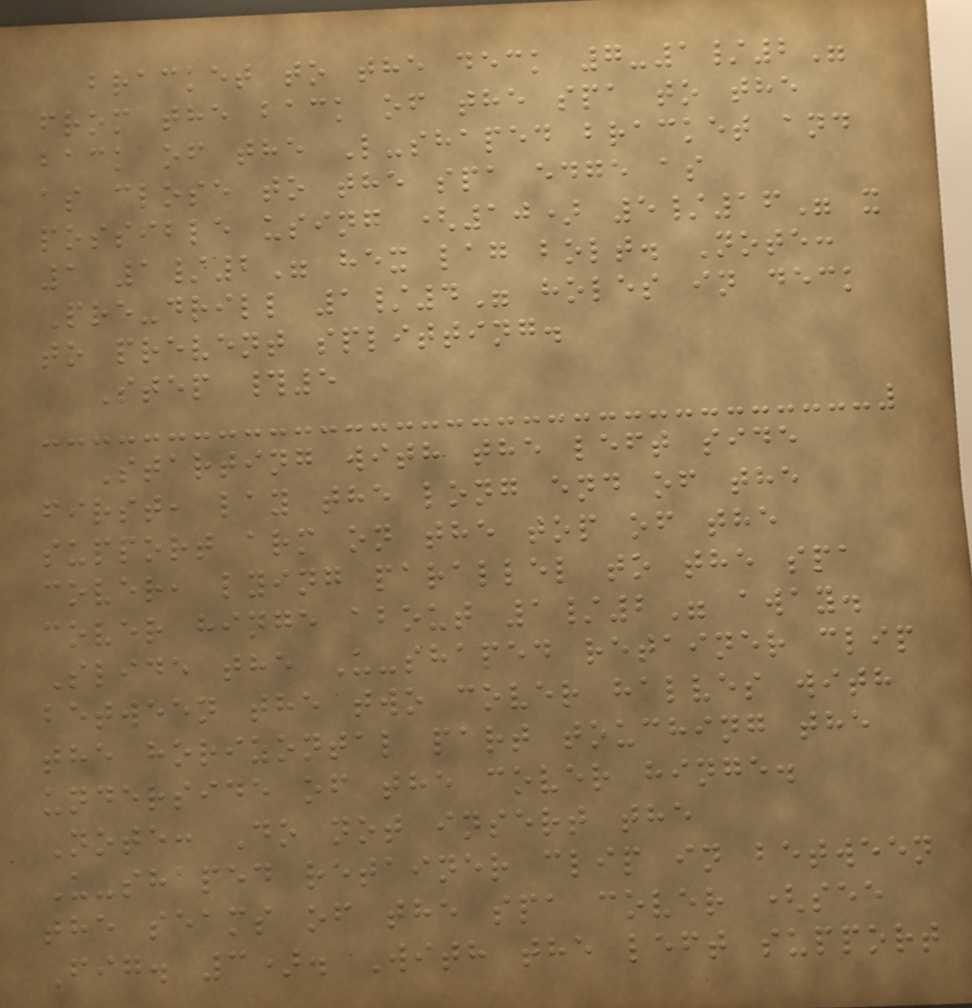bracket to the deck 7-1/2"
from the back of the spa to the
back of the L-shaped bracket and
as close to the spa edge as
possible using (10) 5/16" x
1 1/2" hex lag bolt. Note:
Pre-drill 1/4" holes in deck
to prevent splitting.
Step #5
Starting with the left side
first, lay the long end of the
support arm on the top of the
cover, lying parallel to the spa
cover hinge about 1/2" away.
Slide the U-shaped retainer clip
between the two cover halves with
the horizontal part touching the
underside of the cover hinge.
Note: Do not insert the
U-shaped retainer clip in between
the seams of the spa cover (see
Fig. 3). With the left support
